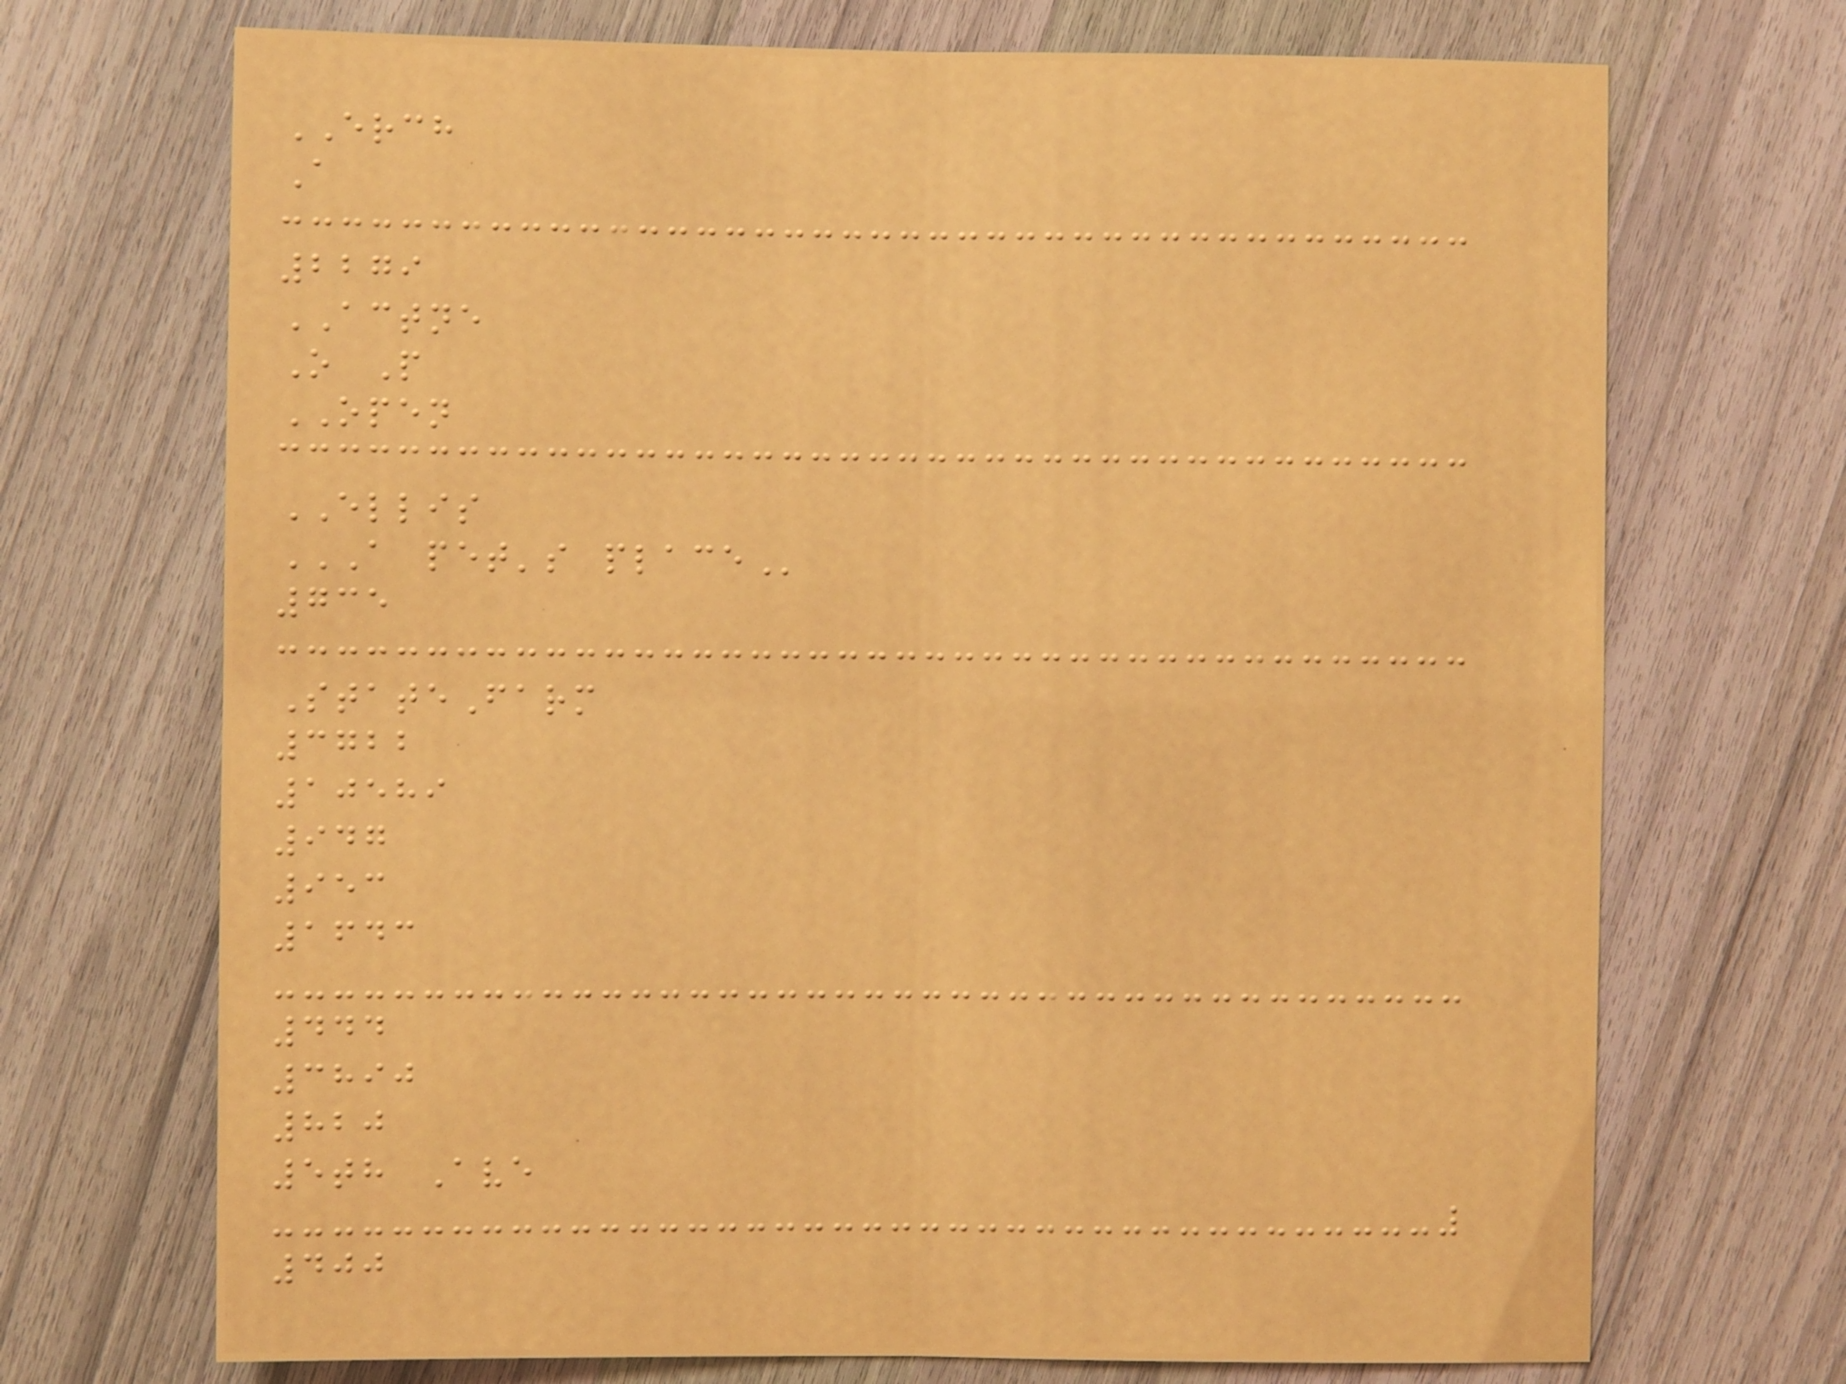ERCH
A
2279
ACTNE
O P
OPEN
ELLIS
A PET'S PLACE
735
StateFarm
3722
10589
947
953
1643
444
3890
820
5th Ave
400
